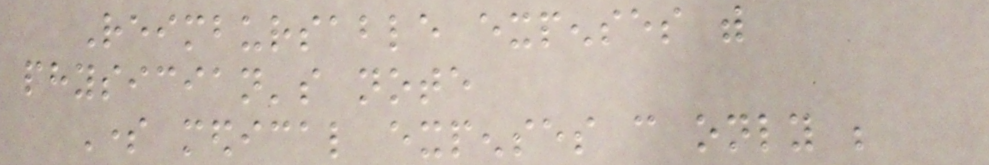Reimbursable expenses with
physician's note
Some medical expenses can only be
